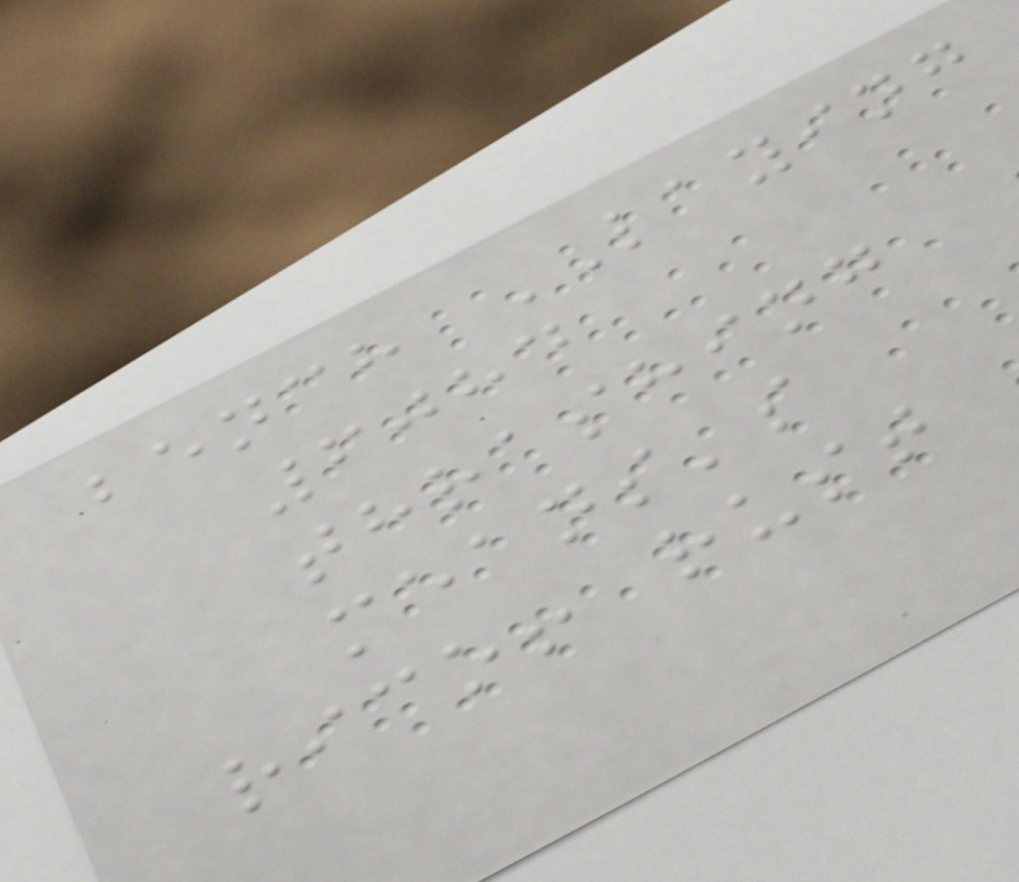bench LAYING
6084
thrashing
means's
rico! rust
